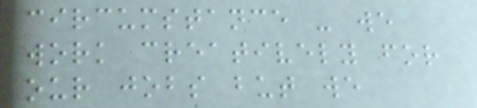circumstance - we
work creatively for
our jobs but we
